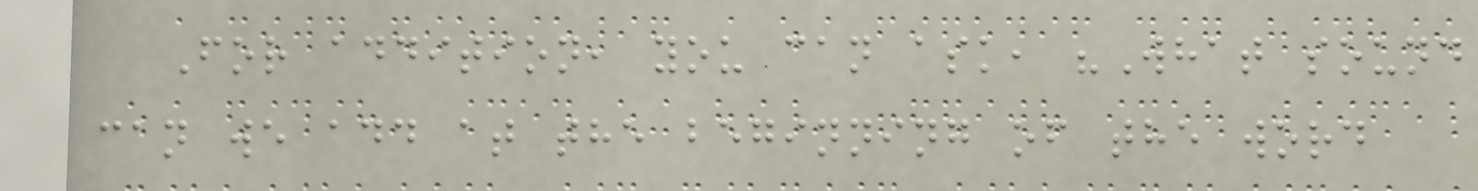For addition, you can ask, "What sound
can we add at the beginning of the word
